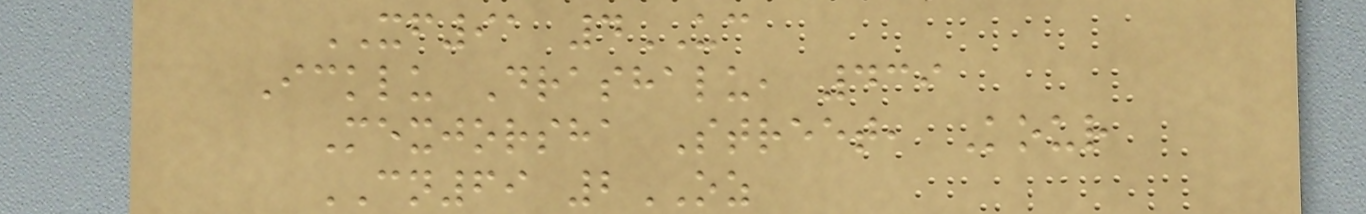XF91 4UC
Icklu Drashalu, 439
Mexjorsha Street, Kour
CN69 2OZ
